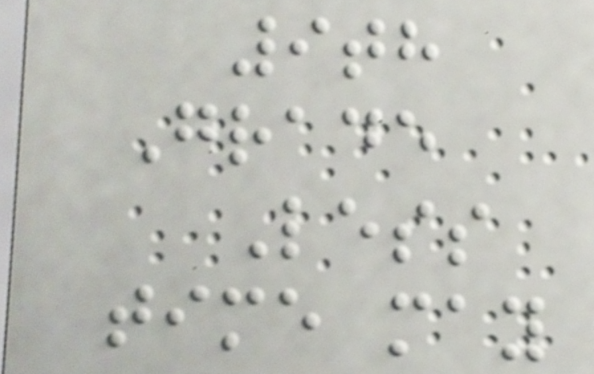9th
Grade
Less
time may
